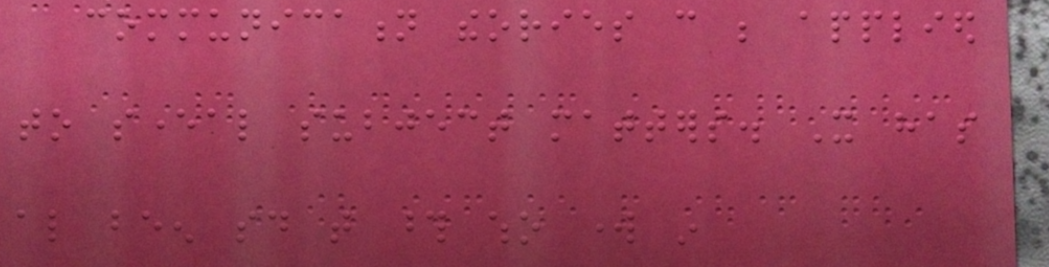communication theories can be applied
to several subject matters. It has
also been said that those who work in
